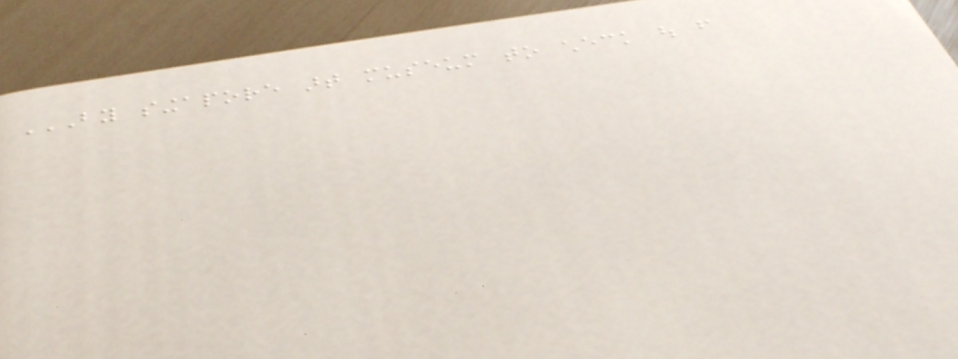BY SINGAPORE ART MUSEUM TO CHECK OUT FROM
